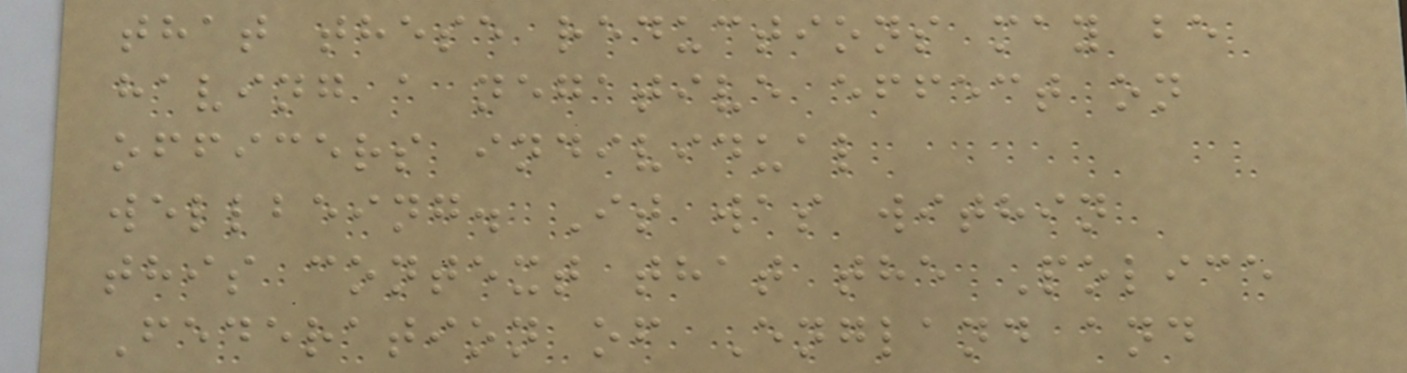that these reductions may be
having a negative effect on
officers individual
wellbeing. It was within
this context that the Police
Federation of England and
